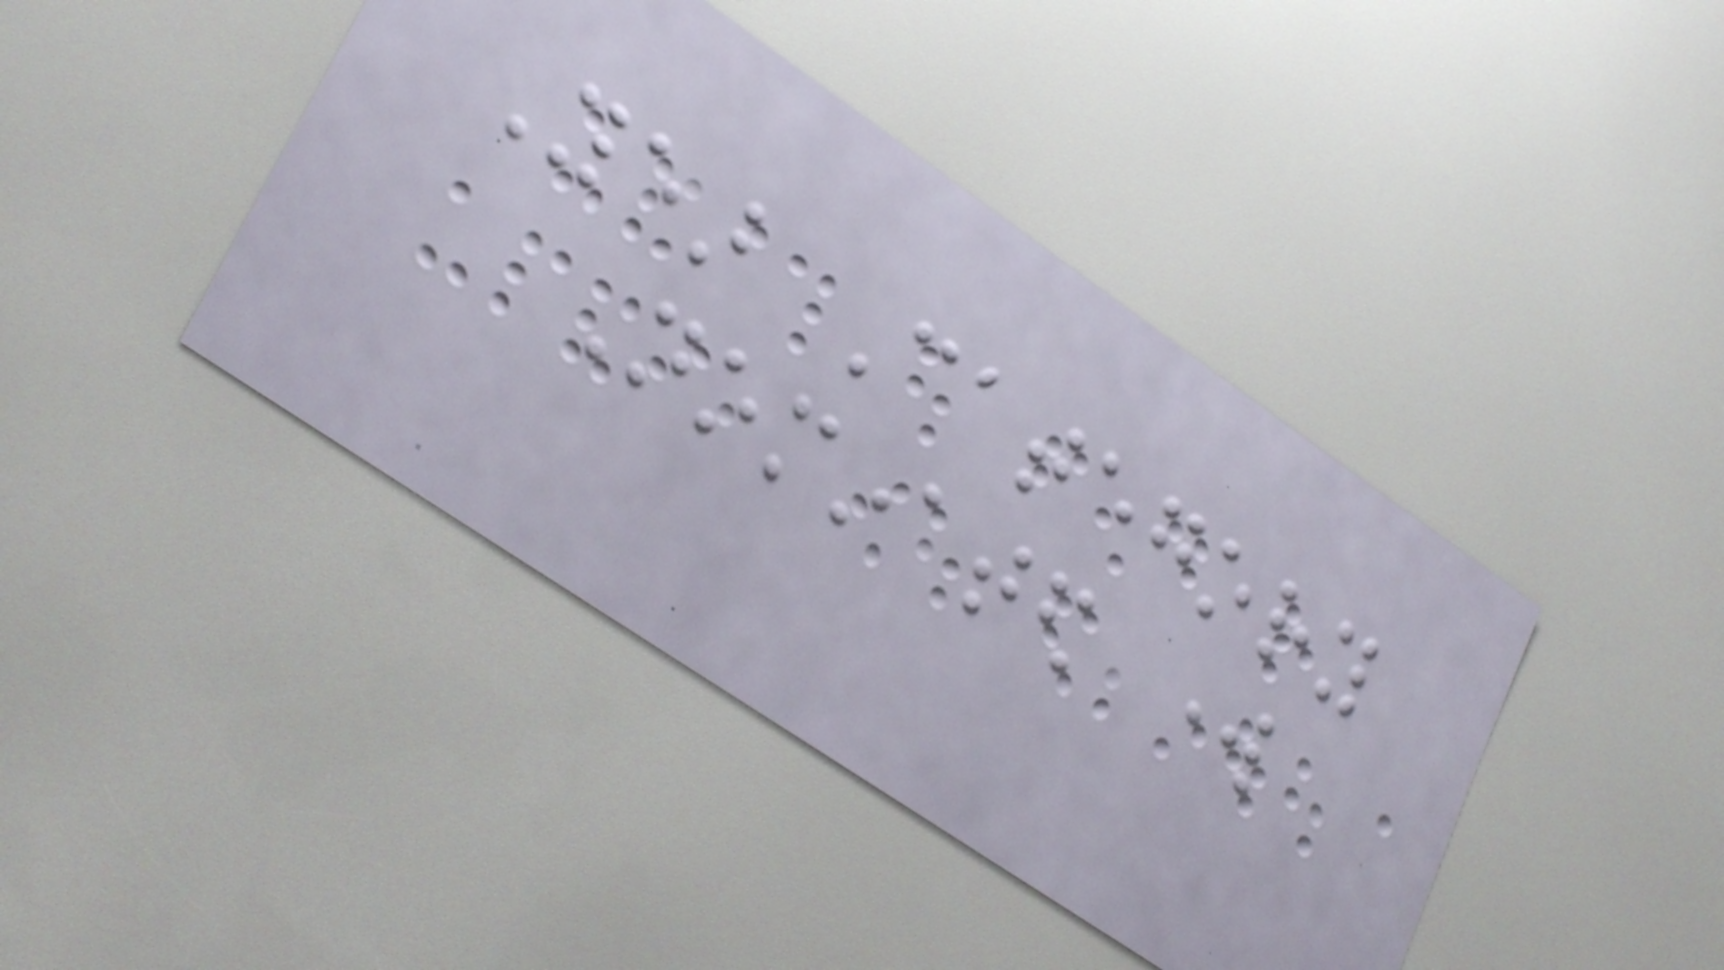Year Category
Nominated work
